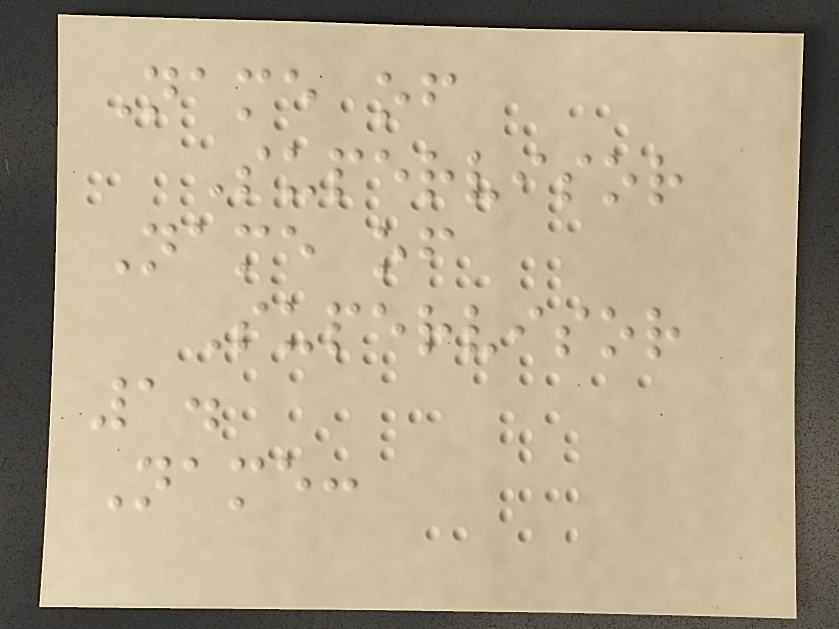Name of
Supervisor
Name of
Supervisor
1.
Name:
